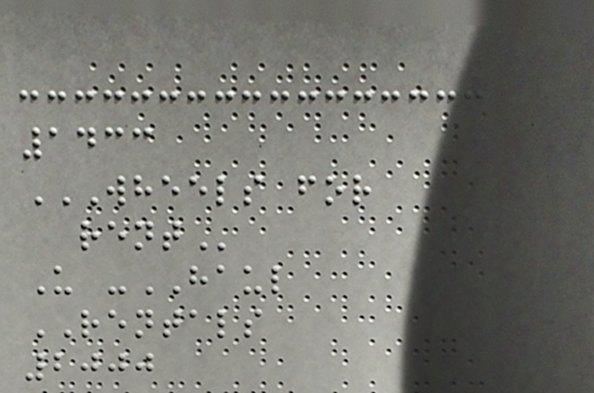1433
WHEELS FOR
RENT
U -HAUL
RENTALS
2000
